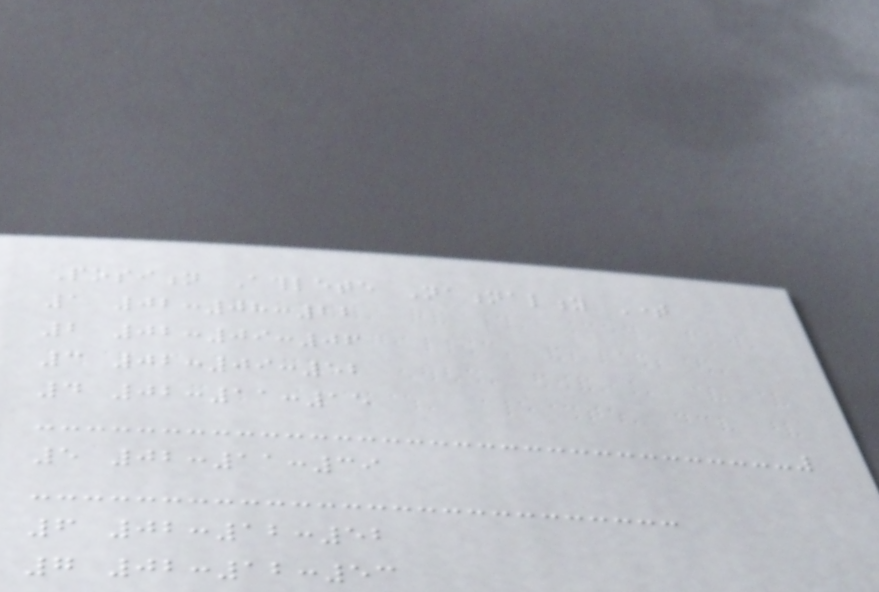Position Athlete Nationality Time
1 02:08:22
2 02:09:06
3 02:09:52
4 02:11:15
5 02:11:39
6 02:12:52
7 02:12:53
